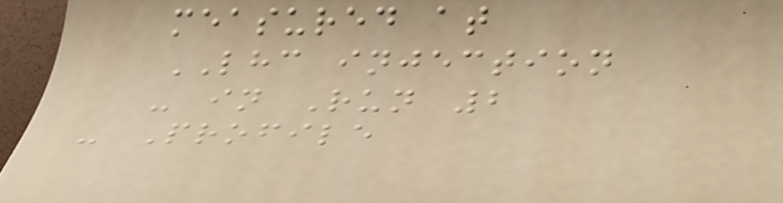measured at
LHC injection
- in Run 2
- Profile
